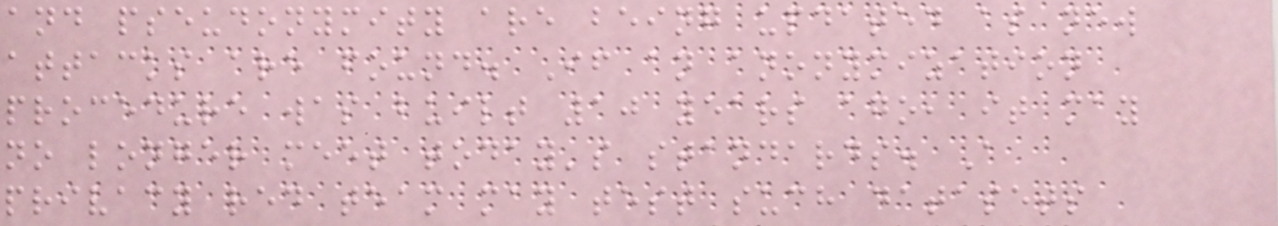and pseudonymity are being updated as new
attacks are found. If an anonymization
procedure was built 10 years ago, it may
no longer meet today's standards. A
privacy red team may test such datasets
